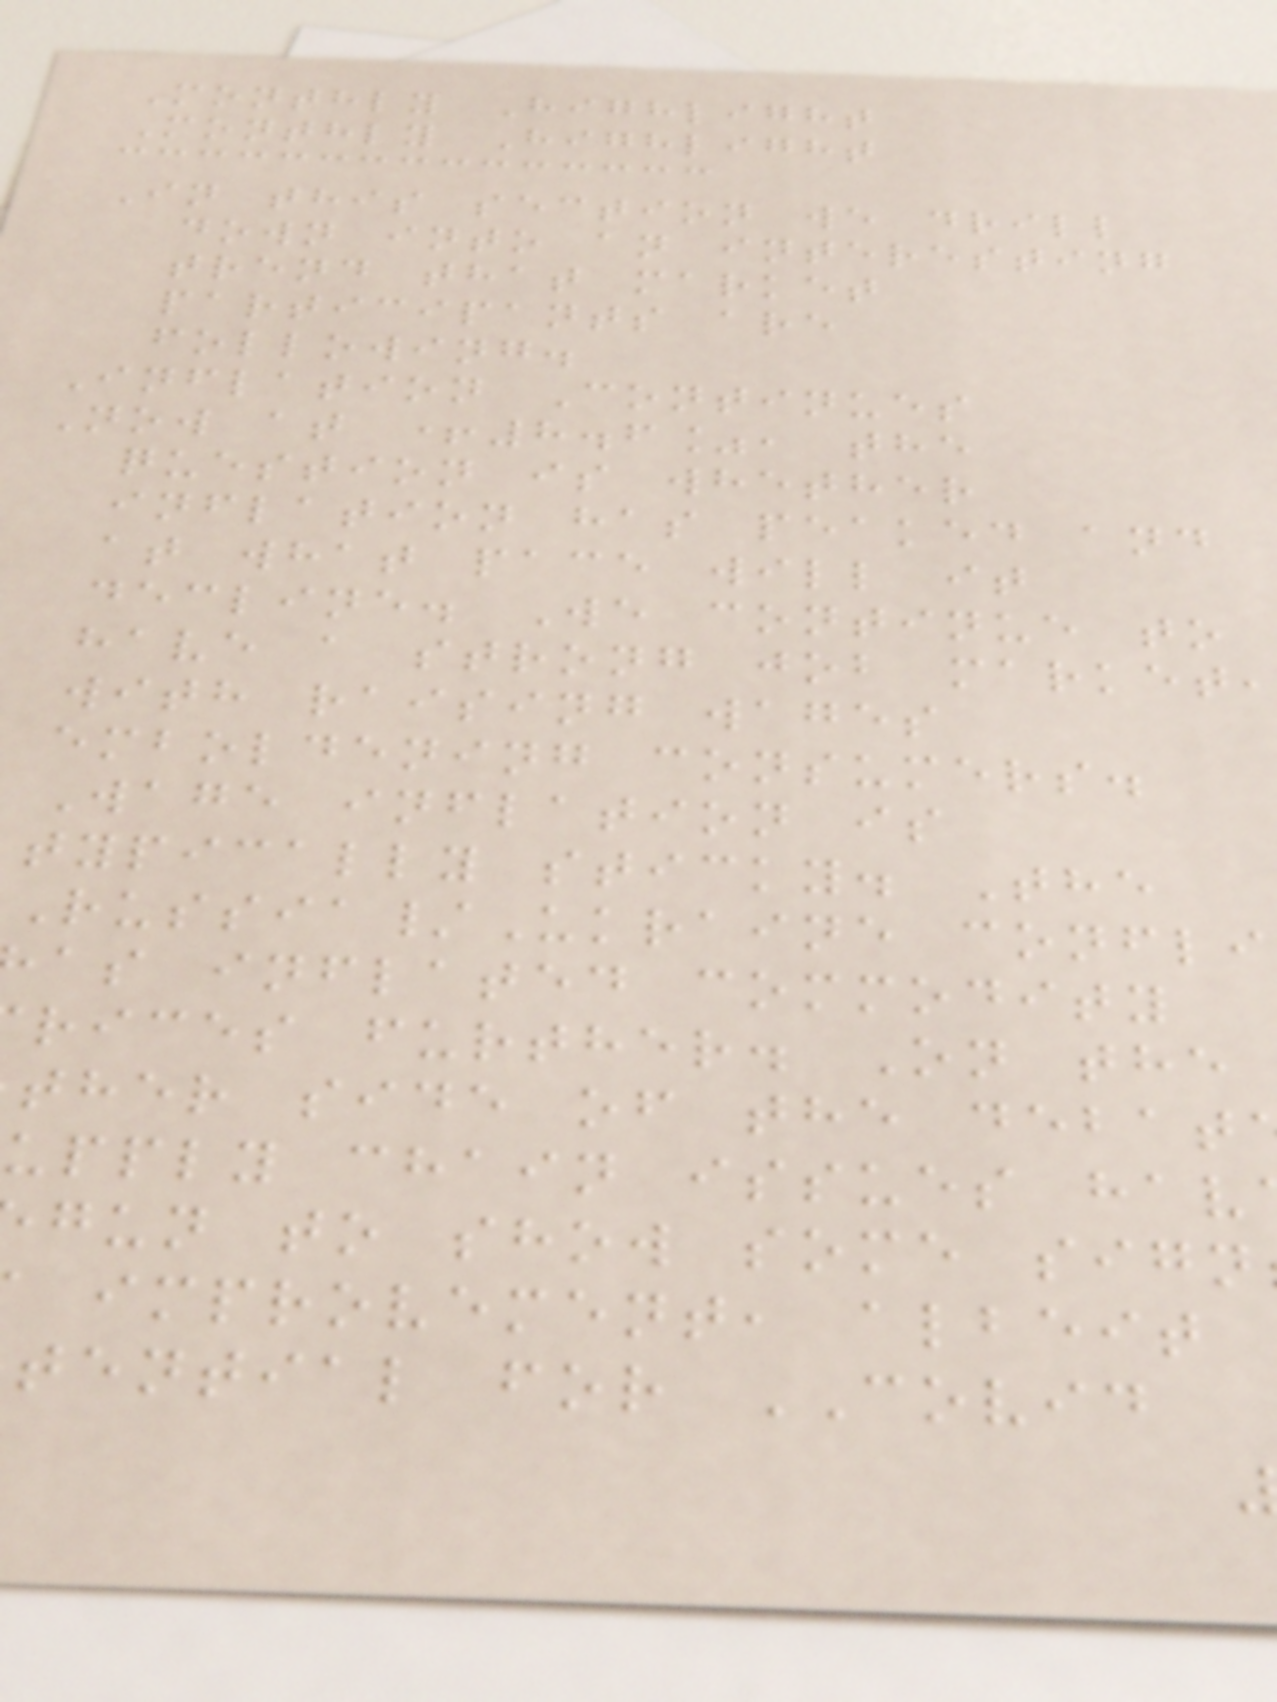Monthly Highlight
Monthly Highlight
In this section we drill
down into an interesting
trend that market
participants are
following.
Inflation Continues
Now at +8.6%, the
question is whether
inflation has peaked and
at what pace will it
decline. We continue to
have a strong job market
with raising wages
emboldening consumers.
Wage inflation is
typically sticky. The
Russia/Ukraine confli
as inflated commodity
rices further. On the
ther side of the debat
upply chain issues hav
gun to show some sign
improvement, albeit
tential for COVID
